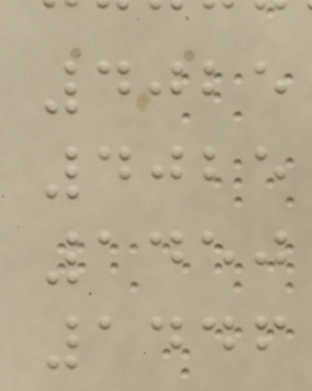4025
4025
1450
1446
